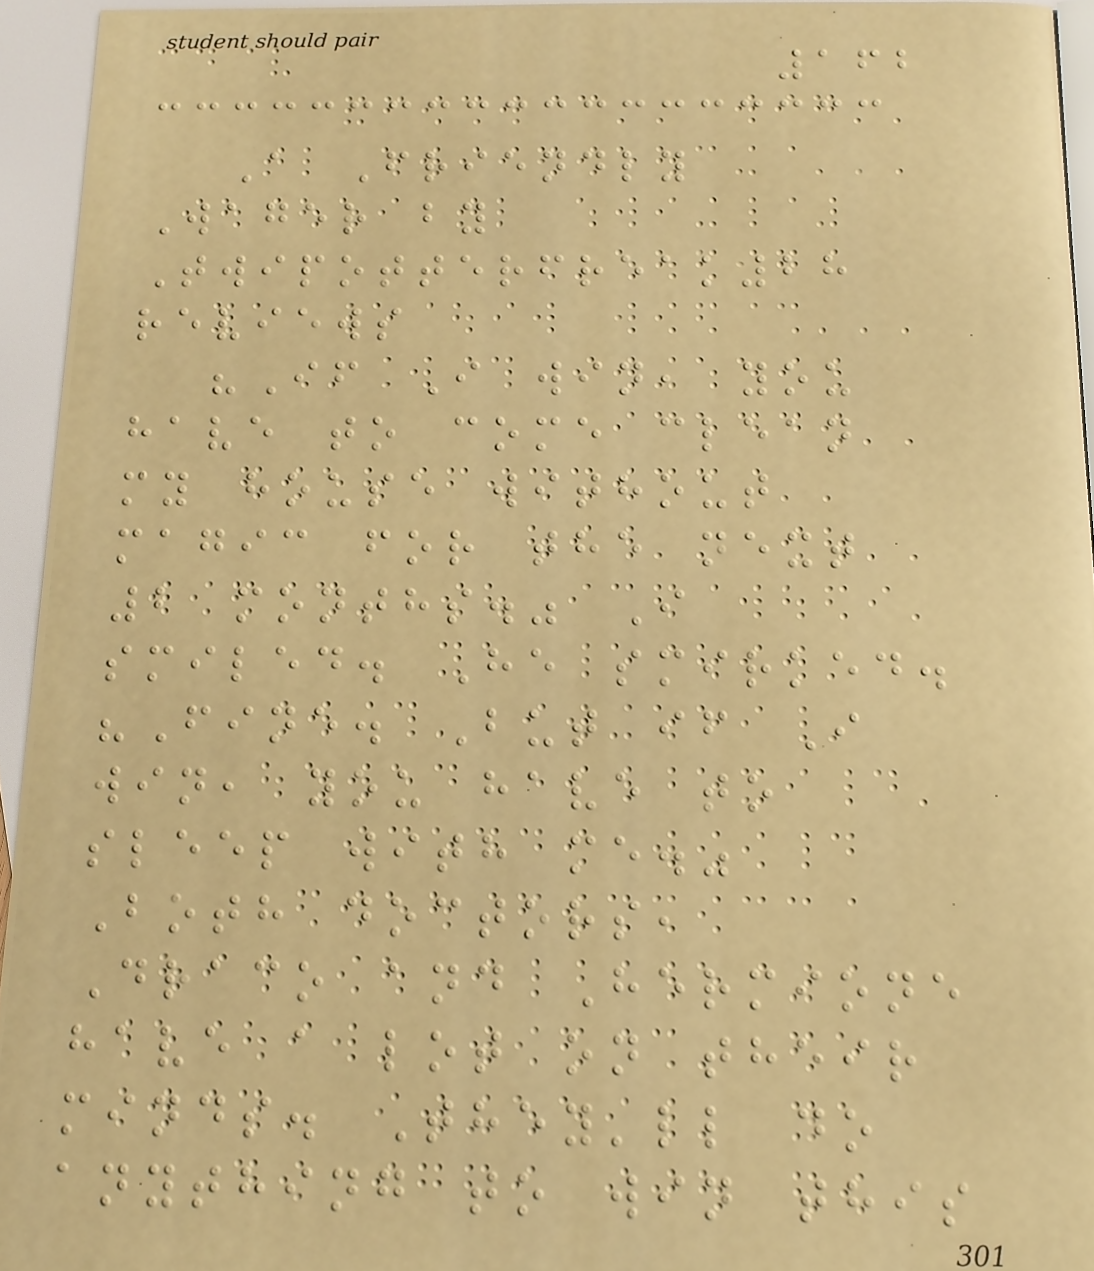162
A Friendly
Wager by
Twipotterfreak28
reviews
"If I win, you
have to come clean
my house without
magic for the next
2 months." I
smiled. He smirked.
"Fine. But if I
win, you have to
sleep with me."
Both doctors,
Draco and Hermione
have a lot on their
minds. They'll do
anything to win this
